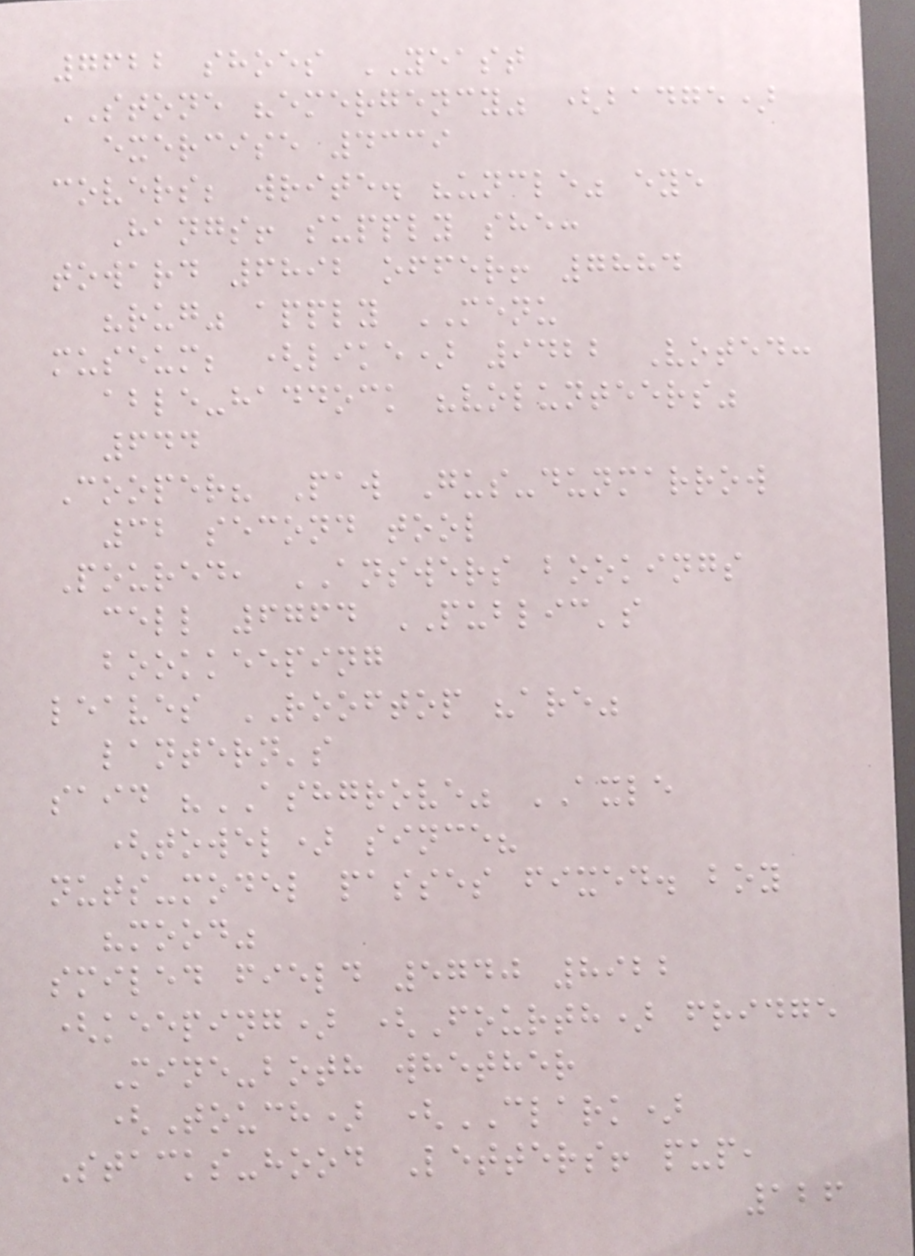7622 shoes YEAST
STONE "emergency" (badge)
exercise 4339
covers; write. "uncle" eye
Hangs! supply she:
toward 6892 offer! 7884
"rug" apply MENU
museum; (like) 9422 Voted:
able-haddock "volunteers"
644
Cooper? Paw Gus-dunmarrow
32 second tool
Poured, ANSWERS bookings
cell 6764 PUBLIC's
bookkeeping
leaves ROOFTOP "are"
lantern's
said "ASHGROVE" AXLE
(towel) since?
nuts-model passes fixed. boy
"mood"
smiled field 5740 8922
(keeping) (Fourth) fridge
Mine-both whether
(Touch) (CLARK)
Stacks-hood Letters! pup,
126
